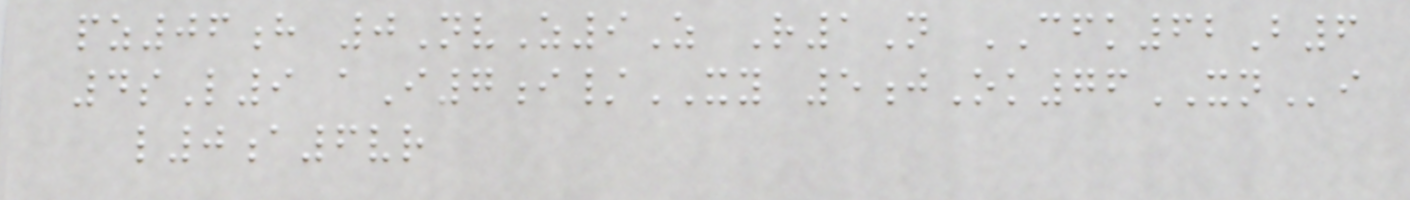pz06h 0NvZ9Z R1N CFK62B6
4sL9 aI7i/XY 5jOk76XNi
l0a6vr
